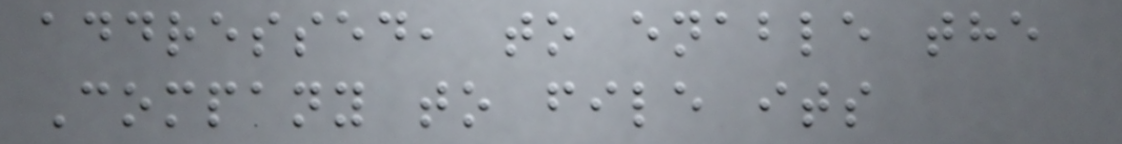addressed, to enable the
Company to file its
